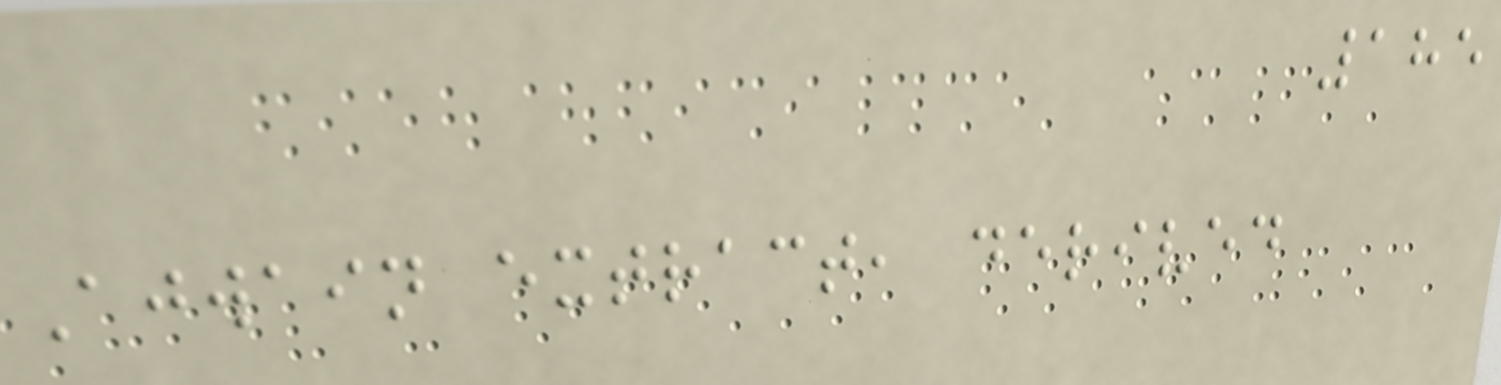185
Ajwain extract, derived
